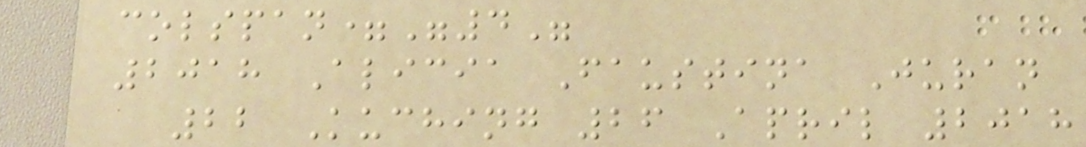colspan="4"
2018 Alicia Faustina Juran
22 Kuching 26 April 2018
